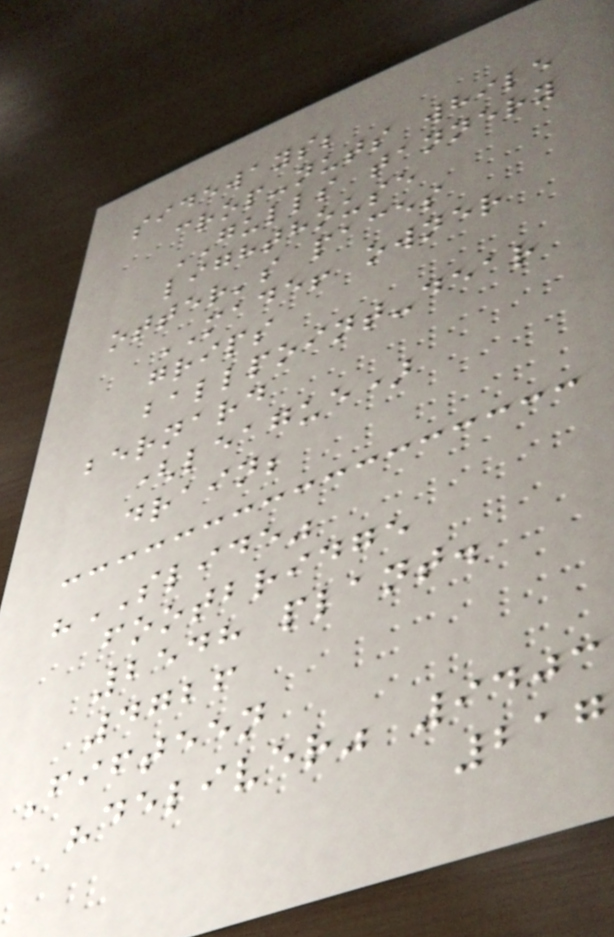sideways;
crop-nuts while
GULLS tannery
lighthouse
otter's paces
MADE! owner
grips
ballpoint-dear
bernard
(league)
drain;
"SLIDE"
footbridge
2548 plant.
4726
Fifteen
"deliver" 9403
217
